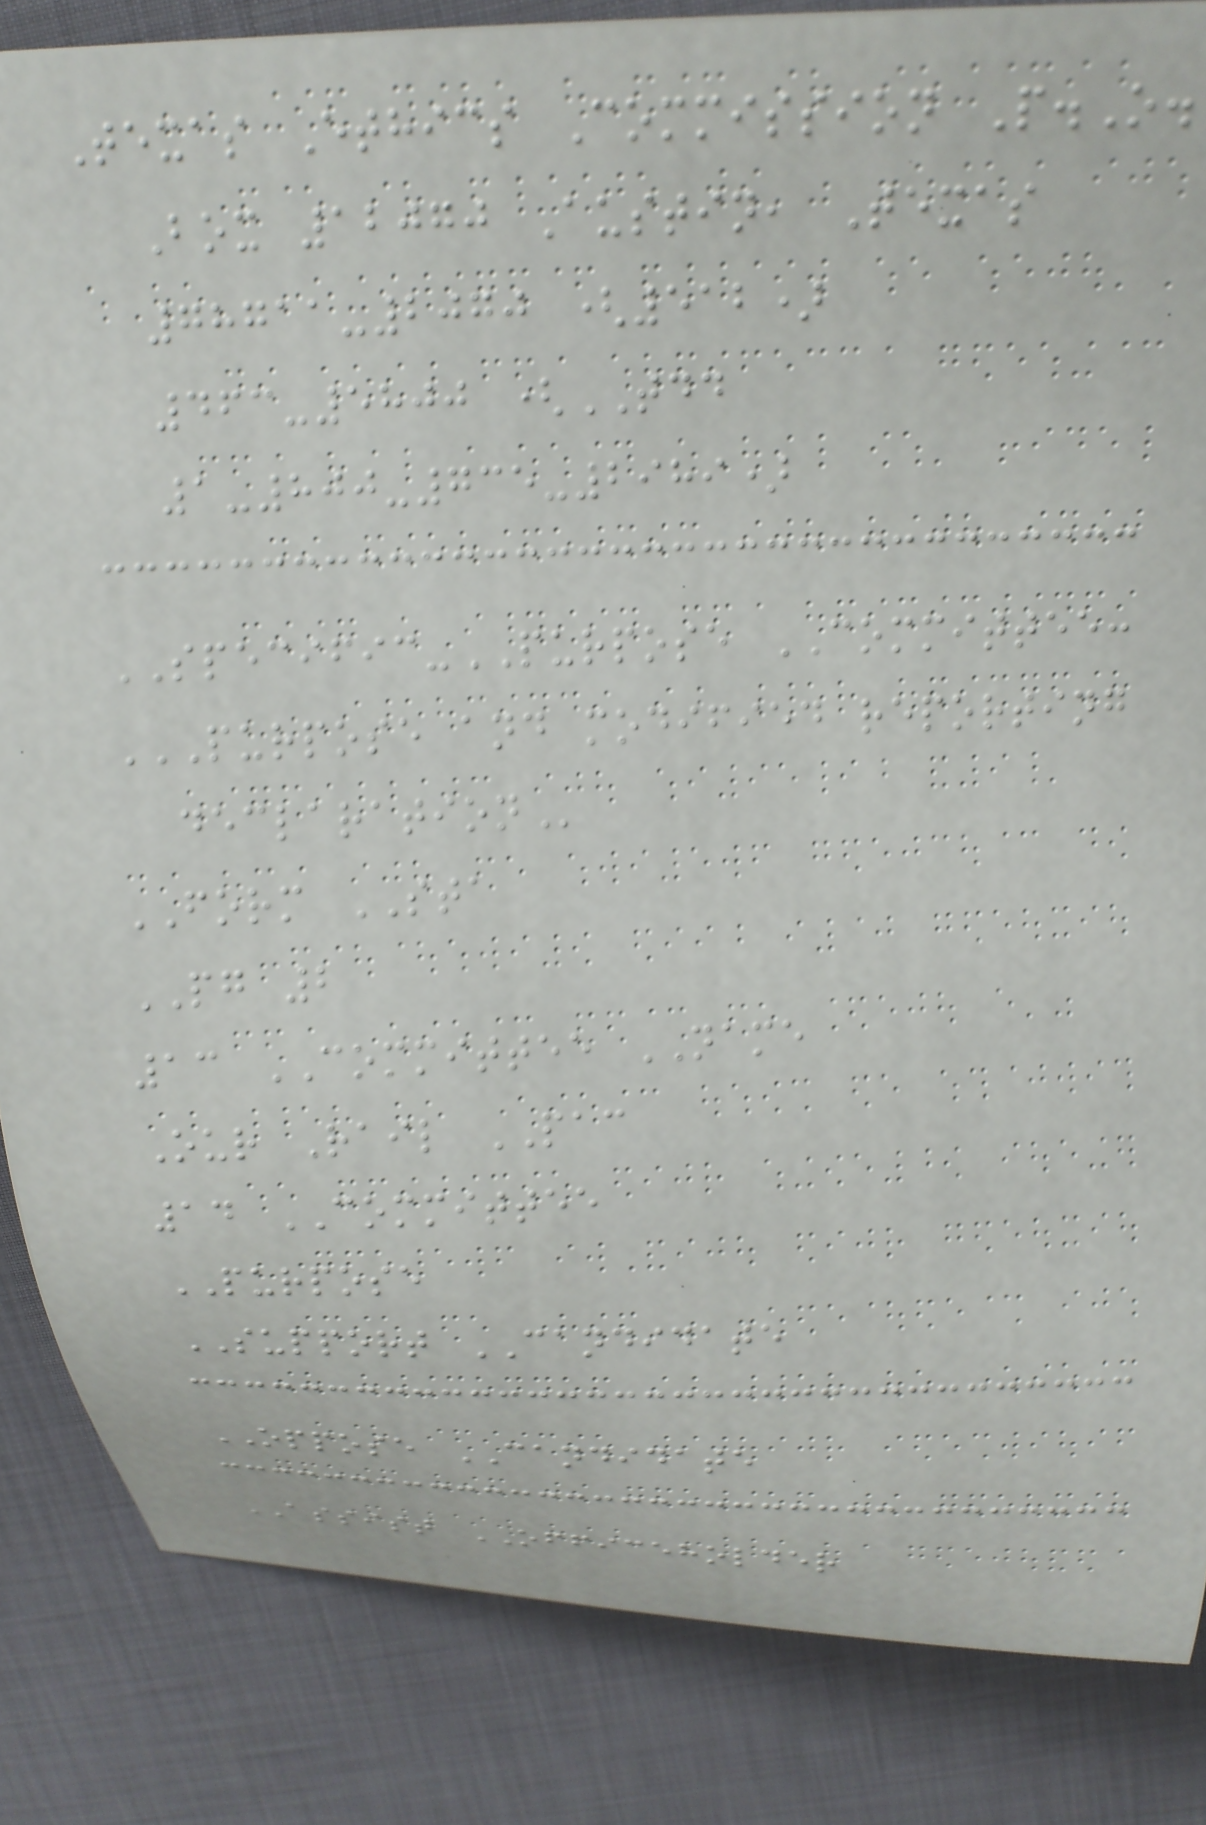Texas Ethics Commission P.O.
Box 12070 Austin, Texas
78711-2070 (512)
463-5800 (TDD
1-800-735-2989)
SPECIFIC-PURPOSE COMMITTEE:
PURPOSE AND MODIFIED REPORTING
DECLARATION
FORM STA
PG 2
13 COMMITTEE NAME
Our Rail PAC
14 COMMITTEE
PURPOSE
SUPPORT CANDIDATE
OPPOSE CANDIDATE
ASSIST OFFICEHOLDER
